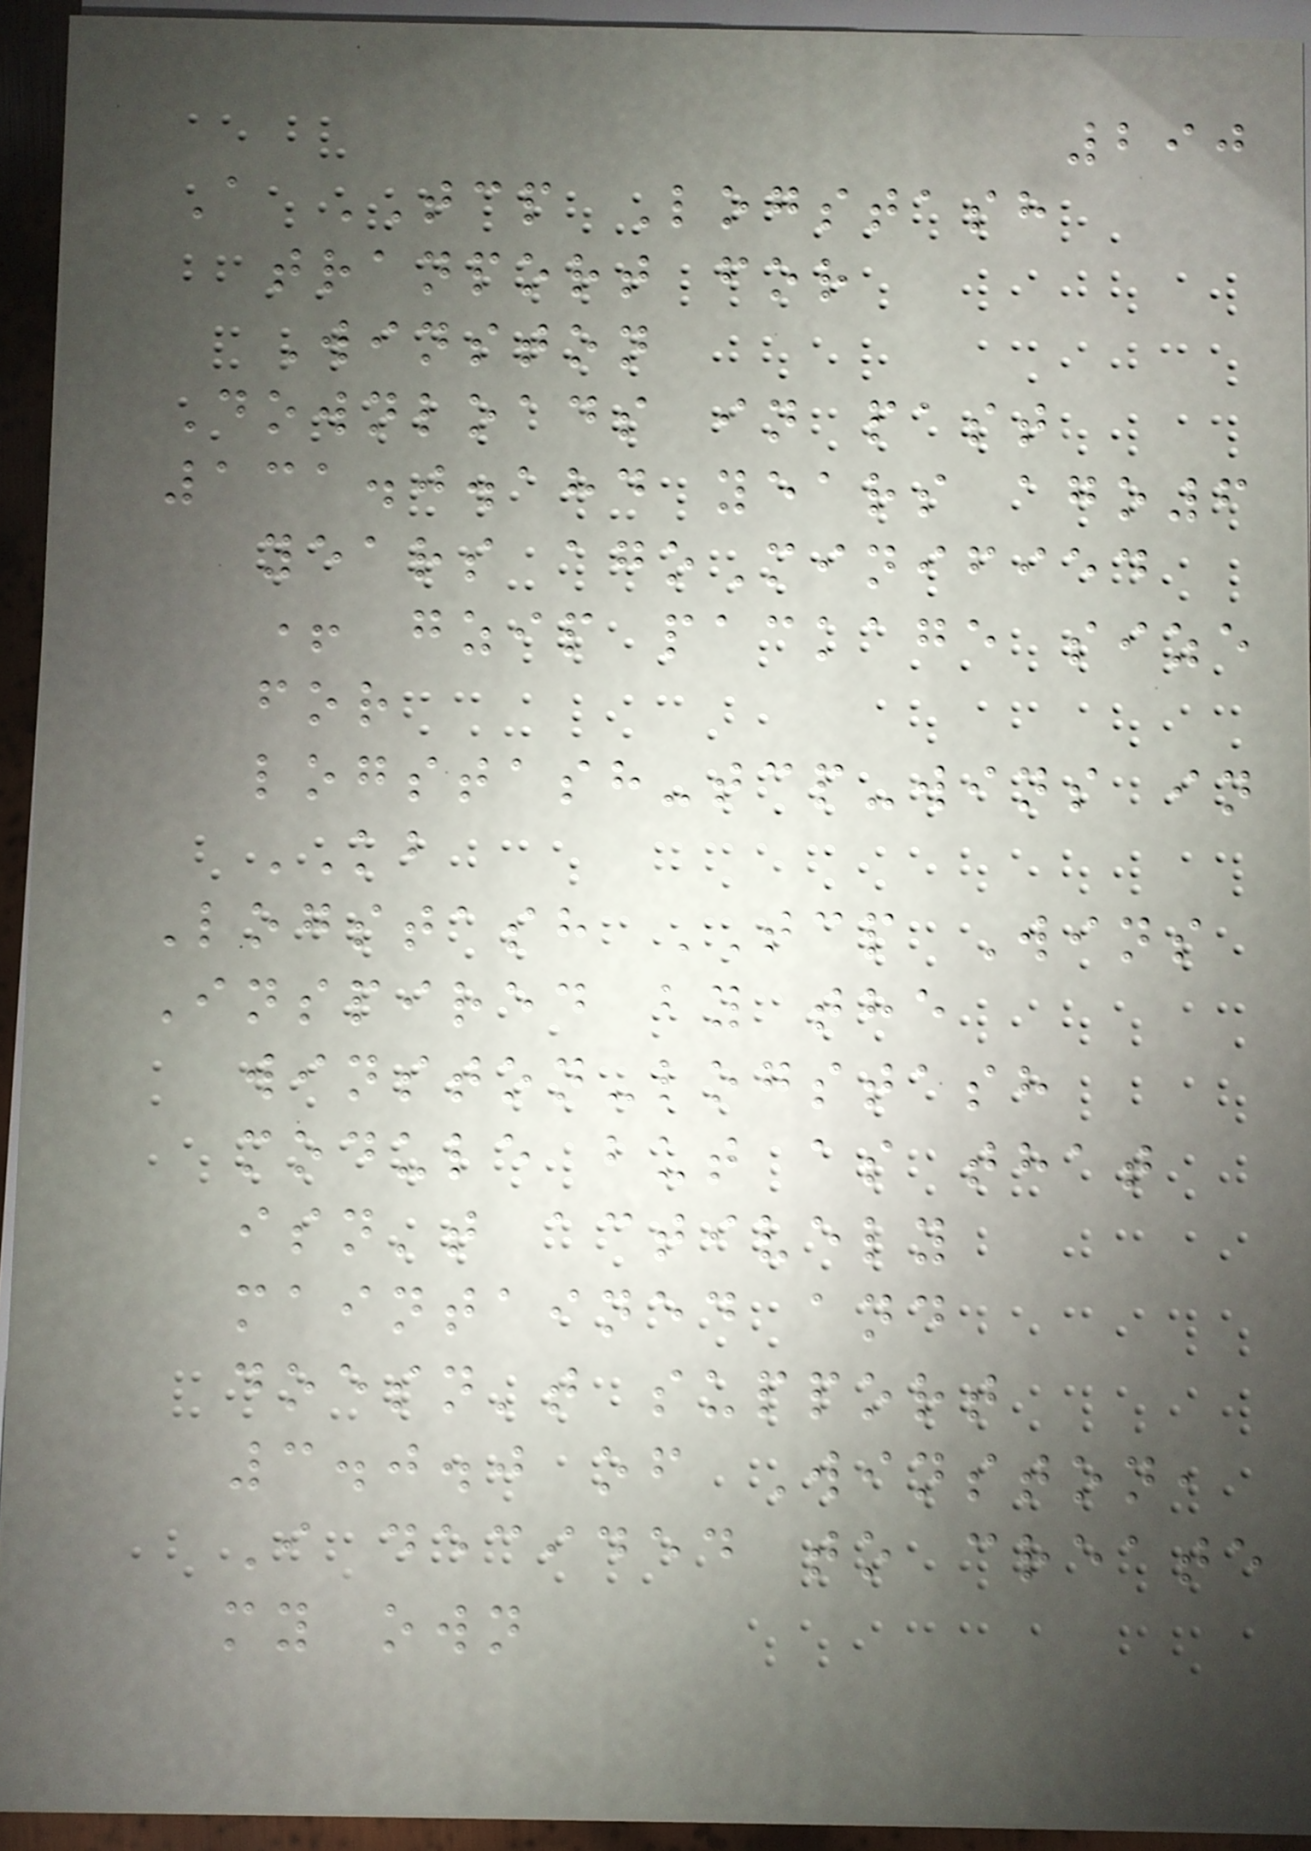290
A TCP Logstash
tranport for
Winston
Downloads in past
131.0.184 years ago6
years agoMinified
+ gzip package size
for
logstash-tcp-wins in
KB
Logstash TCP Wins
Inspired by the
winston-logstash
module but as that
isn't actively
maintained and
doesn't support
3.0.0 of Winston,
I decided to create
my own
